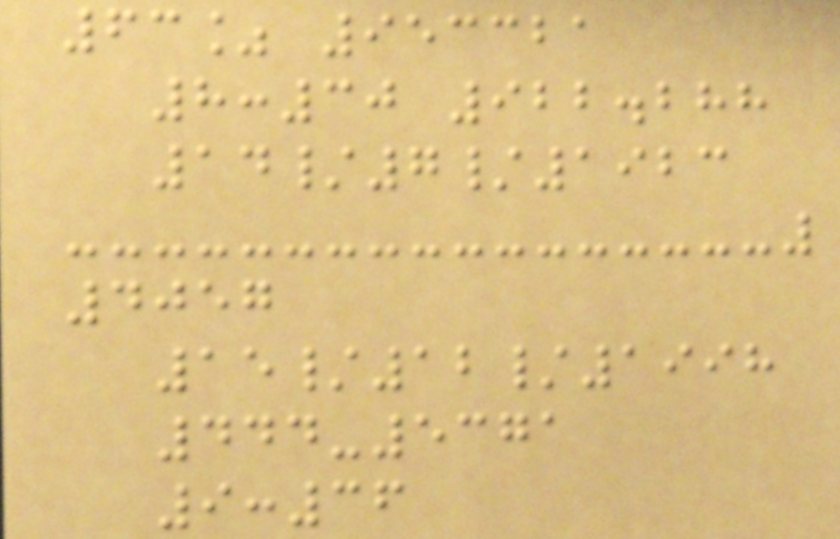63% 953321
8:30 922.288
14/7/1923
4057
15/12/1998
444-5371
9:36
